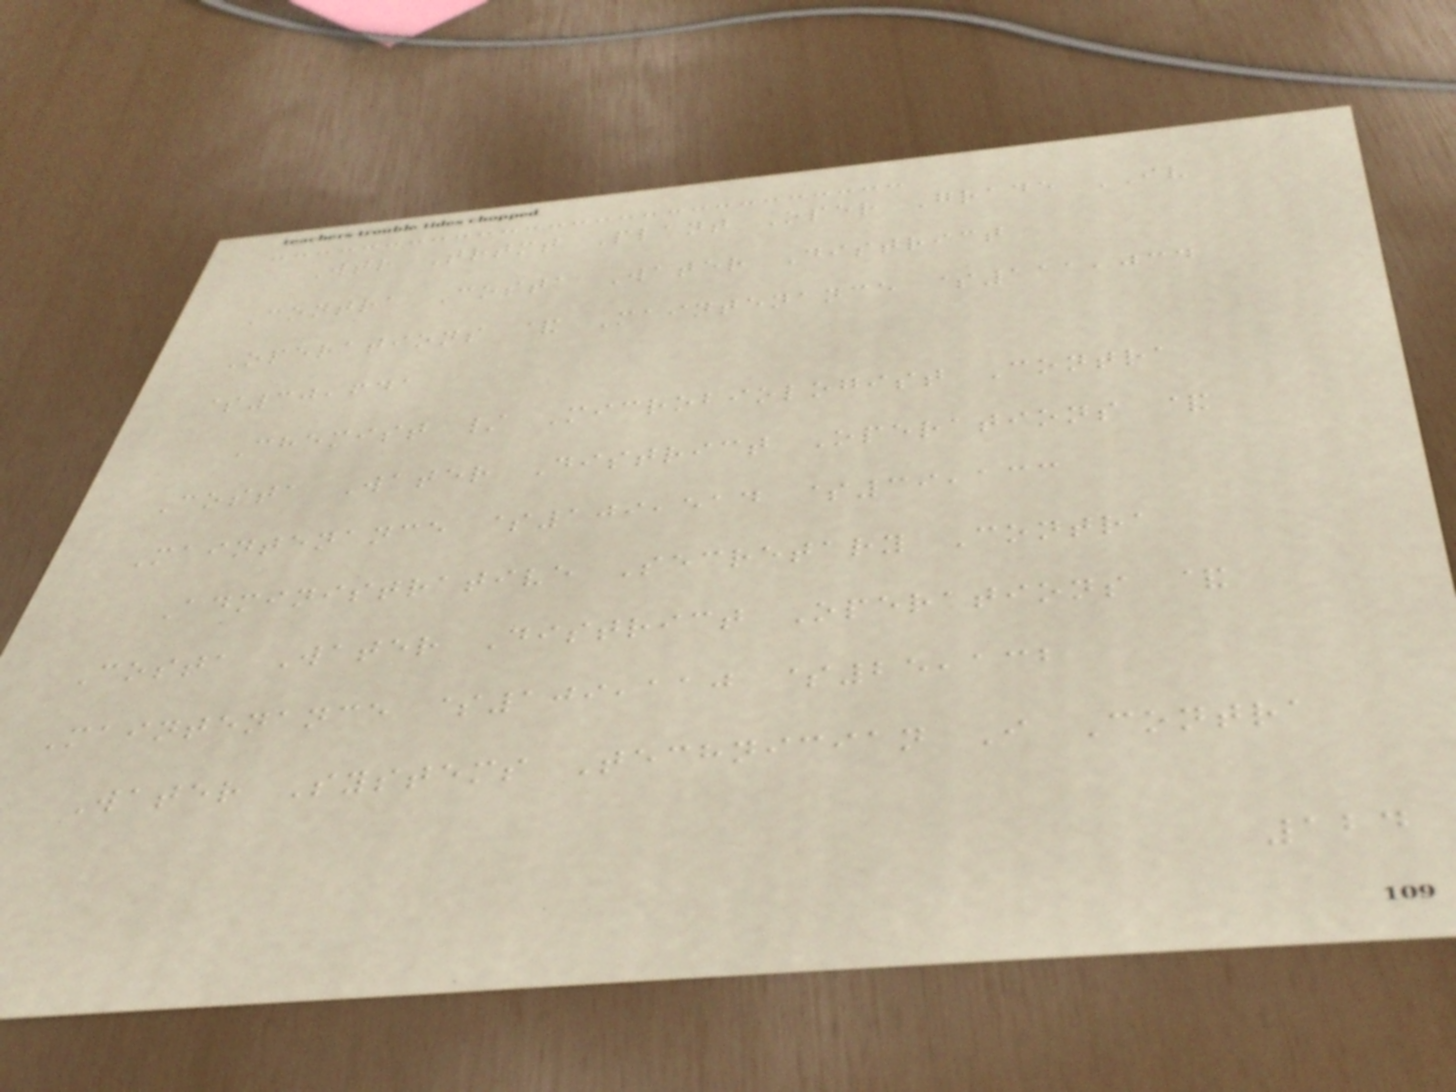Wtr Trtmt Plant Oper Grade IV
Contra Costa Water District
Operations & Maintenance $111,034
$30,641
Chemist / Microbiologist Contra
Costa Water District Operations &
Maintenance $109,514 $39,133
Administrative Secretary Contra
Costa Water District Operations &
Maintenance $109,110 $25,132
Water Systems Technician I Contra
124
